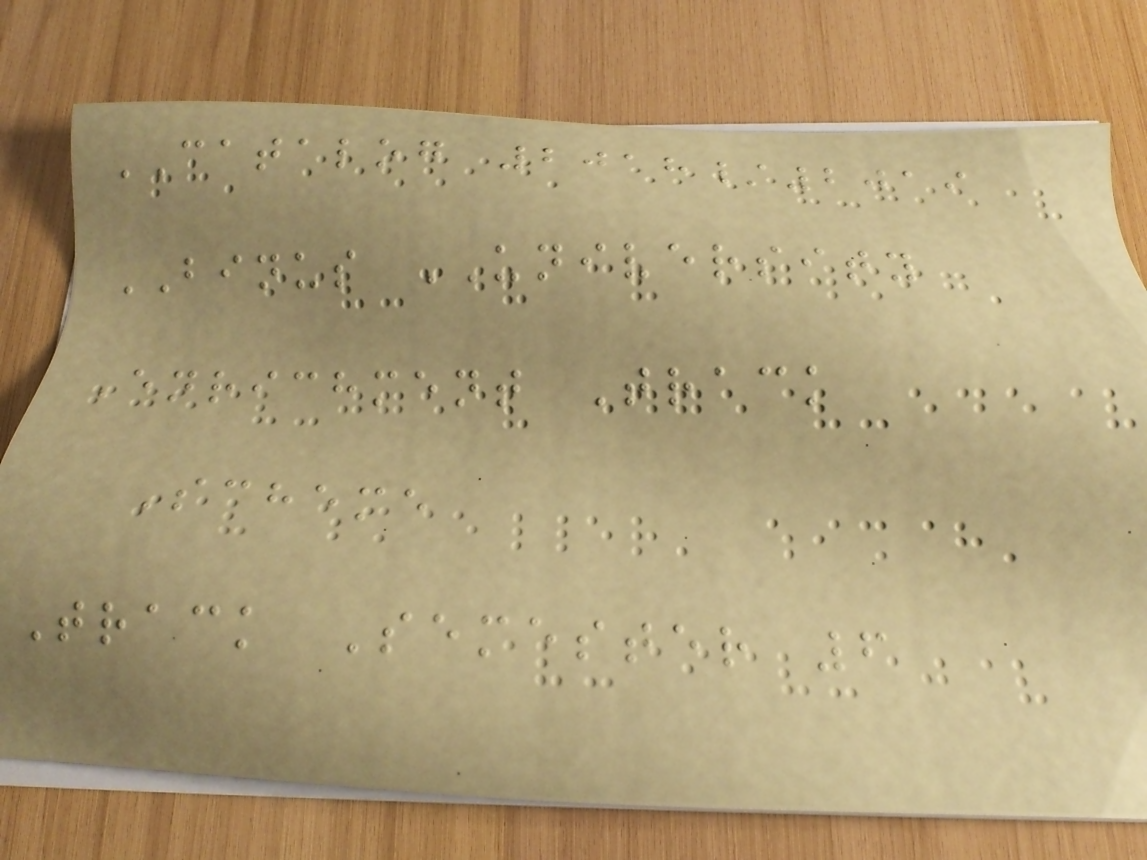CATALOG 2018/2019
BINUS UNIVERSITY
Enrichment Track
Scheme
Track Semester 6
